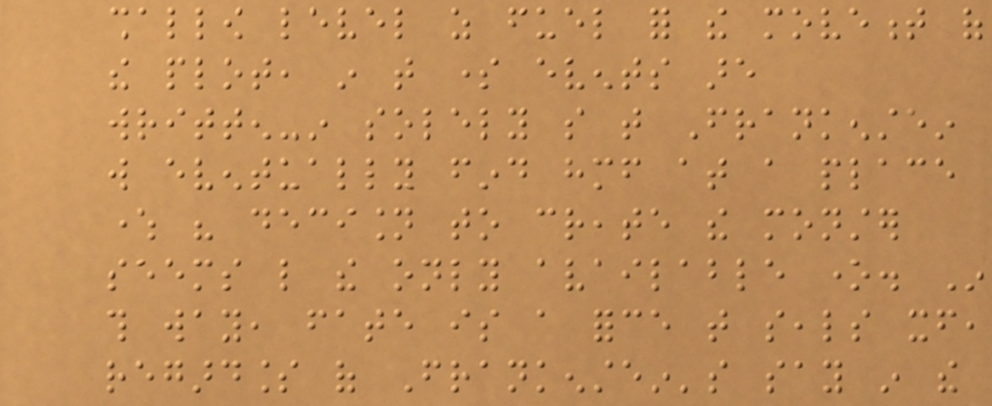shallow level as fuel for the movement of
the plot, in that some events are
written-in solely so that Frankenstein
will eventually find himself at a place
where his decision to create the monster
seems like the only available one. In
this way, fate is a force that seals itself,
regardless of Frankenstein's say in the
